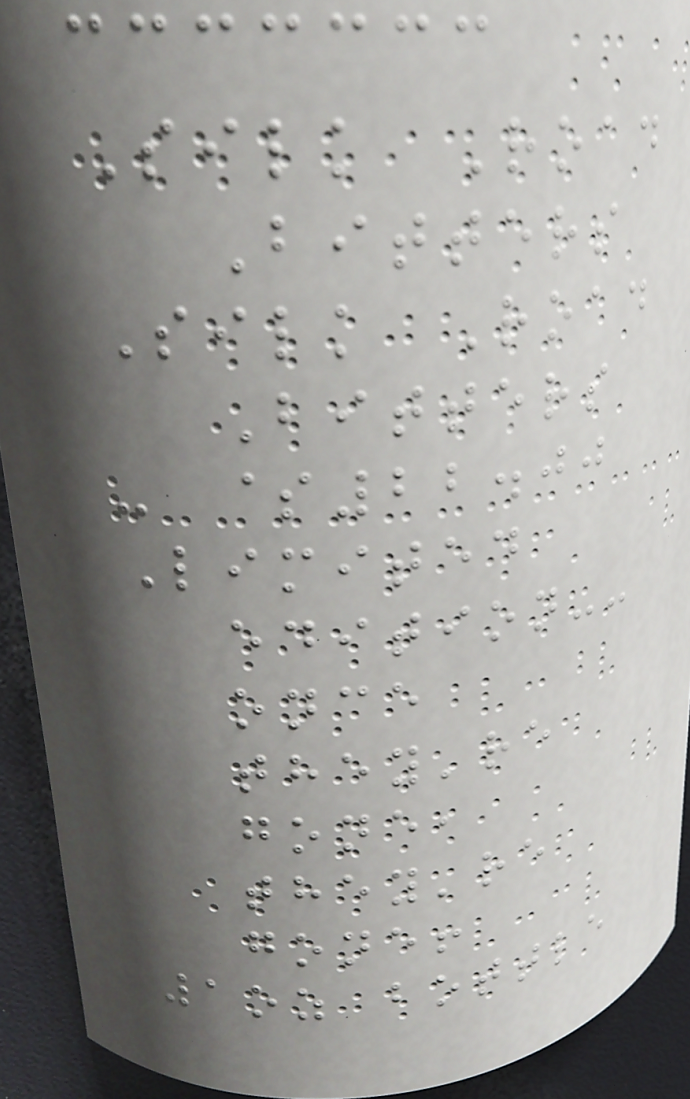Silk Road
Bitters
Silk Road
Bitters
- $22.00
Limited
edition--
once
they're
gone,
they're
gone!
1oz bottle
